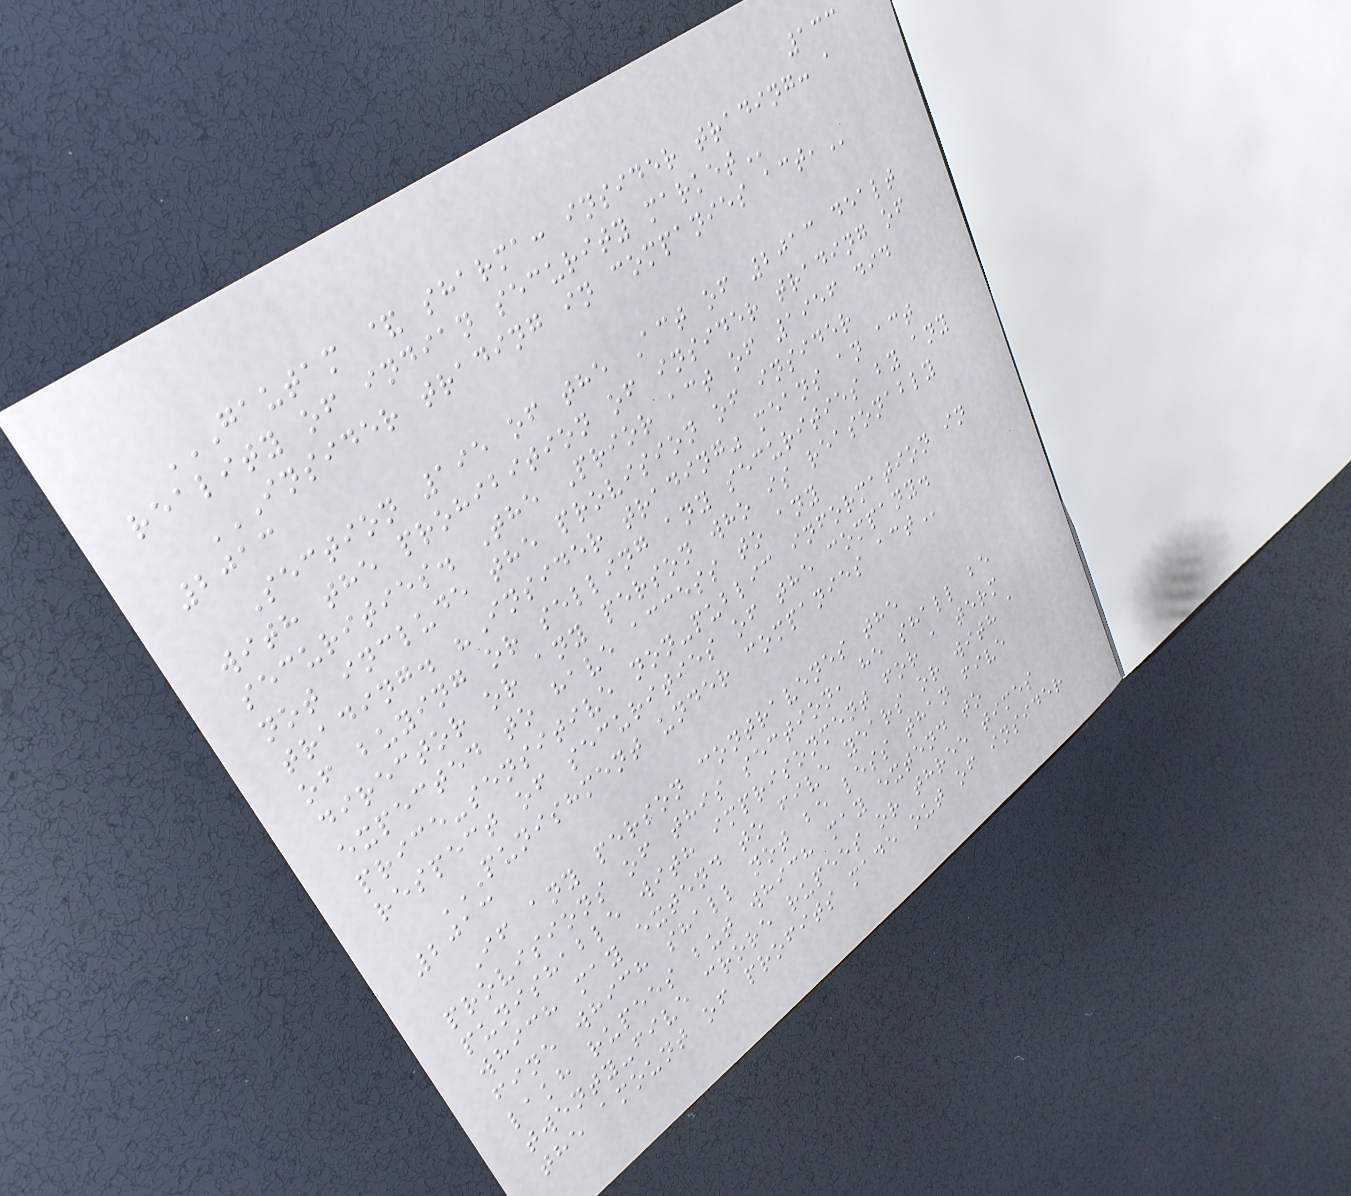133
GAUTAM & SHARMA: INSIDER TRADING: A
REALITY OF INDIAN SECURITY MARKET
INSIDER TRADING IN COMPANIES ACT,
2013
Section 195 of the Act of 2013 dealt
with the prohibition of insider trading of
securities. The Prior act of 1956 did
not include the provision of insider
trading. "Insider trading" means an act
of buying or selling any securities by any
director or any person who is reasonably
expected to have access to any
price-sensitive non-public information in
respect of securities of the company.
PUNISHMENT UNDER COMPANIES ACT
2013
If any person contravenes the
provisions of this section, he shall be
punishable with imprisonment for a term
which may extend to five years or with a
fine which shall not be less than five
lakh rupees but which may extend to
twenty-five crore rupees or three times
the amount of profits made out of insider
